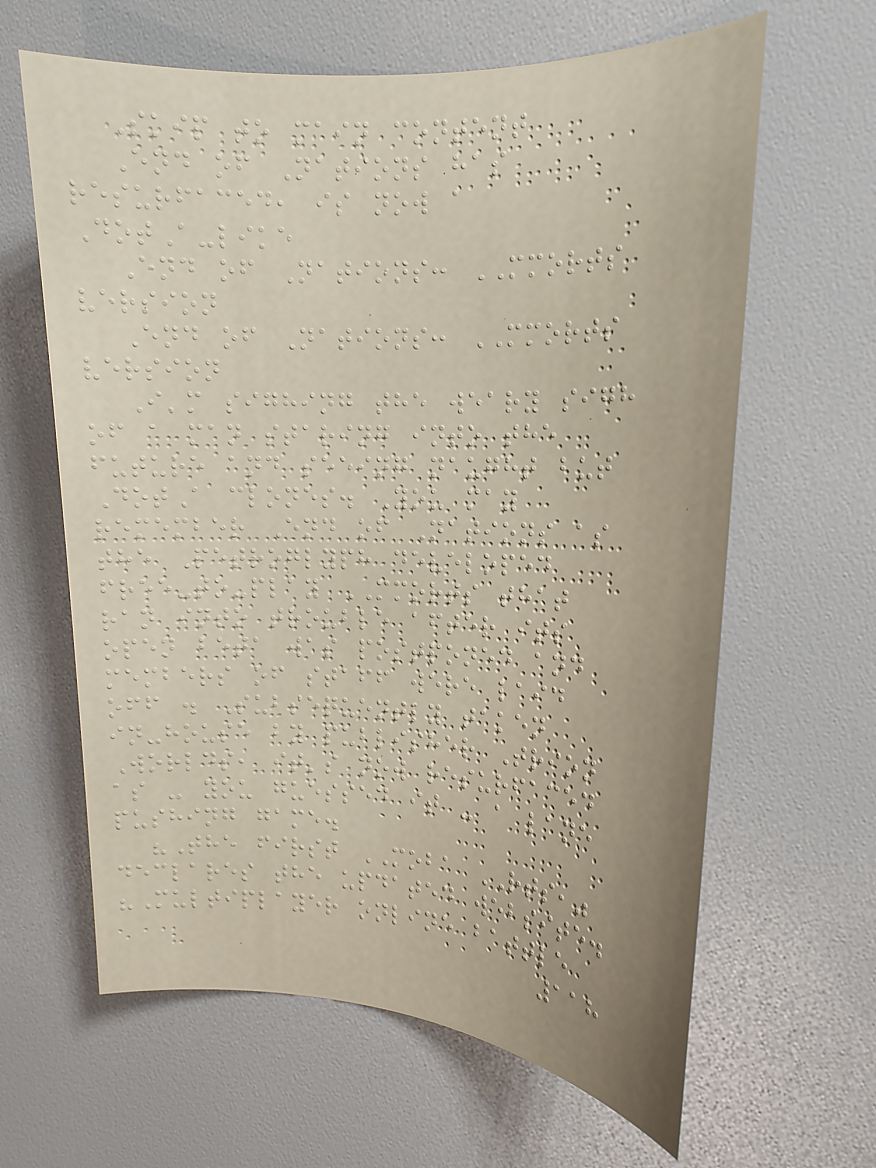Skip to main content
End of Nations has
resurfaced, is now a
DotA-like
End of Nations: MMORTS
version
End of Nations: MMORTS
version
I'm sighing the weary sigh
of a man staring into the
future and seeing naught but
DotA clones. You may
remember End of Nations as
the Petroglyph developed
free-to-play MMORTS that
ran into trouble after its
open beta was postponed and
members of staff were laid
off . Subsequently taken
in-house by publisher Trion
Worlds, it's now resurfaced
as - you guessed it - a lane
pushing game.
"The first MOBA RTS,"
declares the updated website.
"Multiplayer online battle
118
